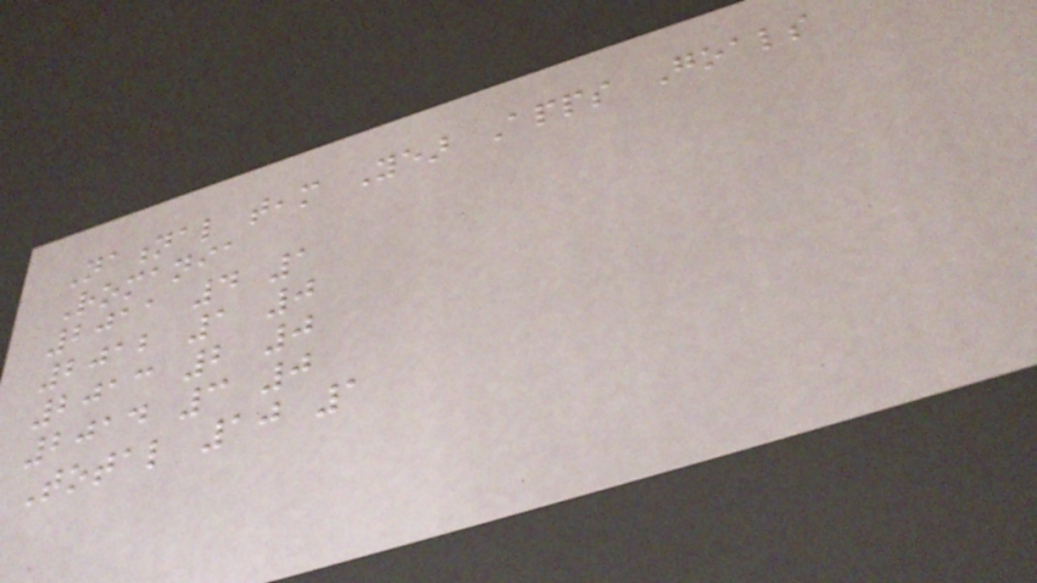National team Year Apps Goals
Romania
2011 4 1
2012 1 0
2013 2 0
2014 3 0
Total 10 1
